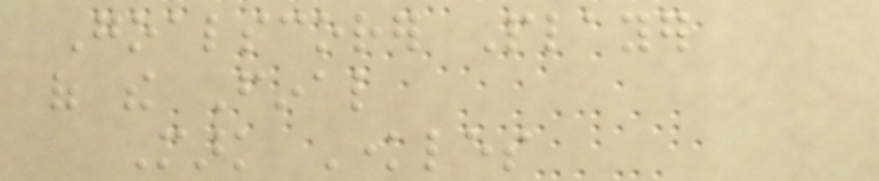Goalscorer Player
of the Final
Mark Knowles
